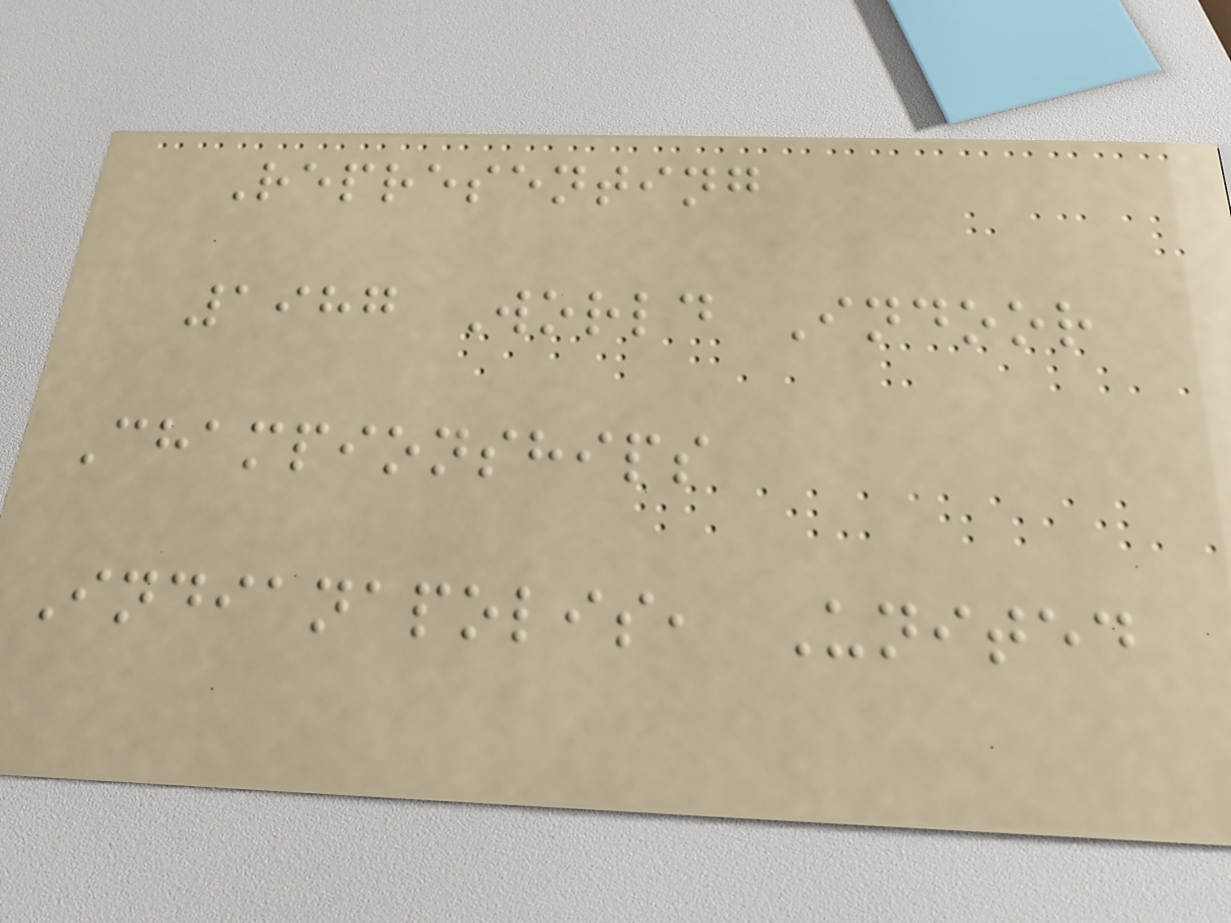Representing
1987 World Indoor
Championships
Indianapolis, United
